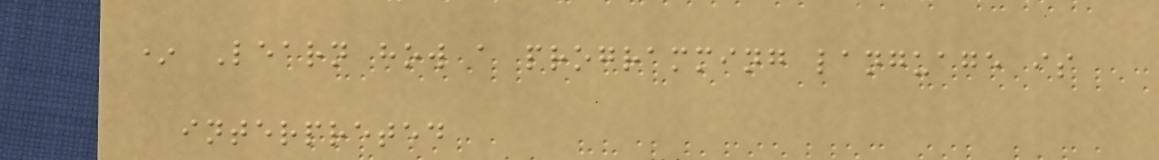* Learn how a programming language is
interpreted
